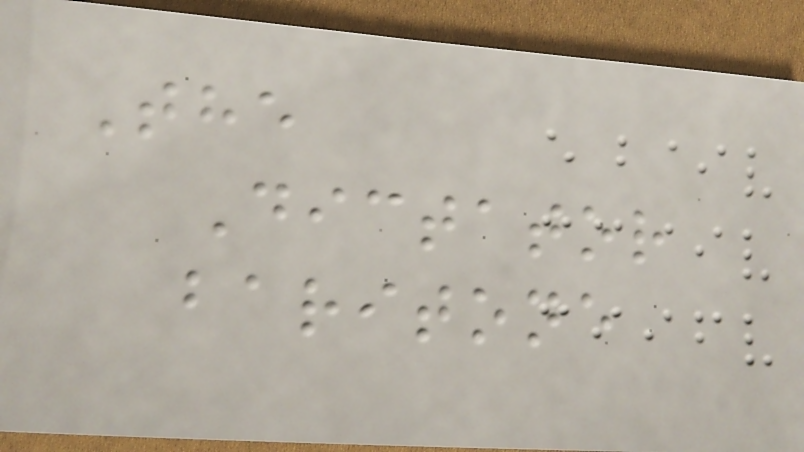The
Dictator
baritone
